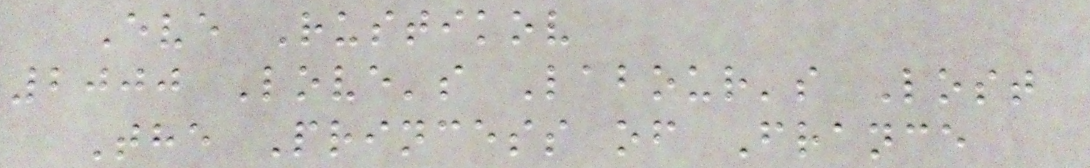Eve Rustikov
2000 Love's Labour's Lost
The Princess of France
